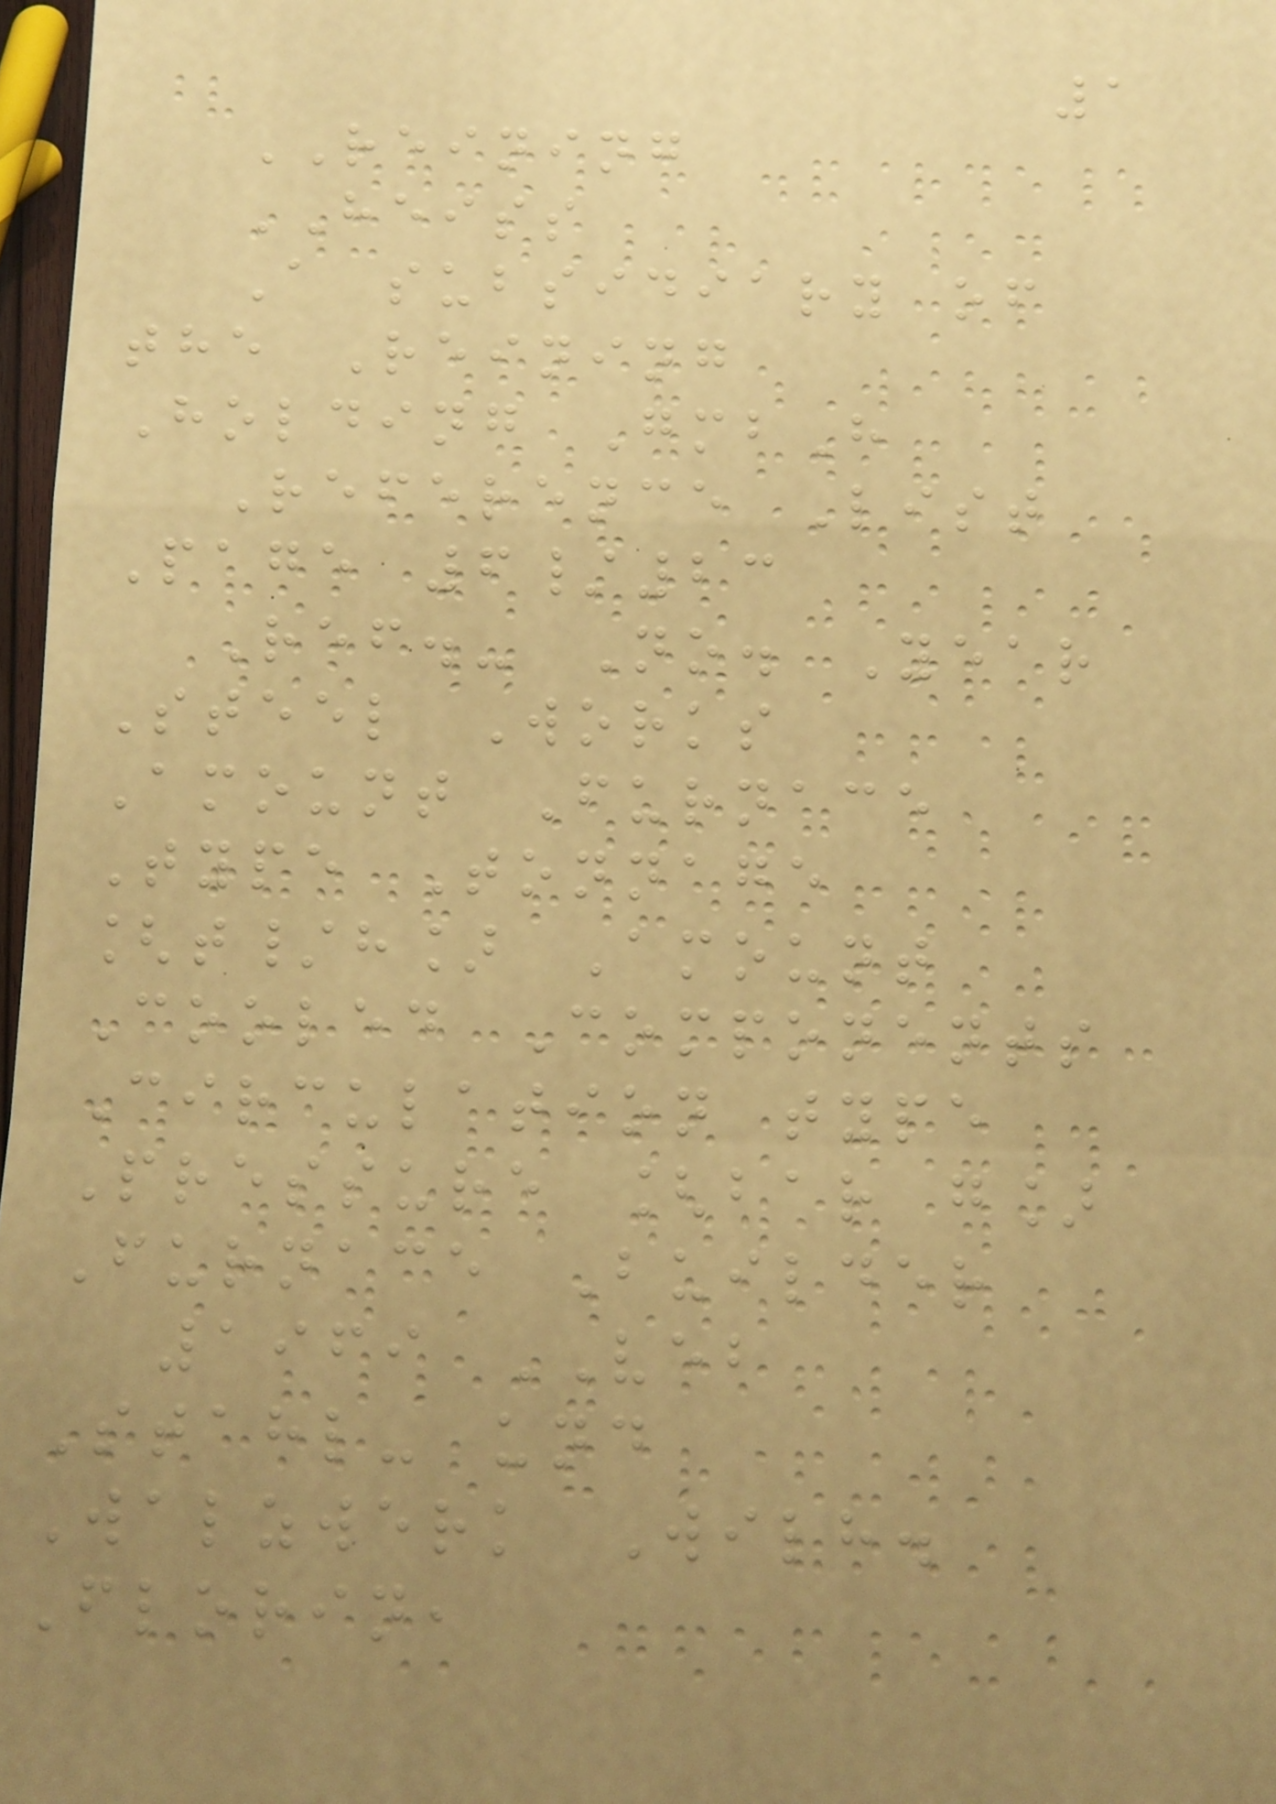1
REINING
HEISS
A subsidiary of
the Reining
Holding GmbH
Reference List
Page 6/23
Ref.- No. Year
Steel Works
Amount Furnace
Type Tonnage
[t/h] Amount
Cooled Components
Circulation type
Pressure [bar g]
Furnace Builder
1969 VEB
Stahl- und
Walzwerk Wilh.
Florin,
